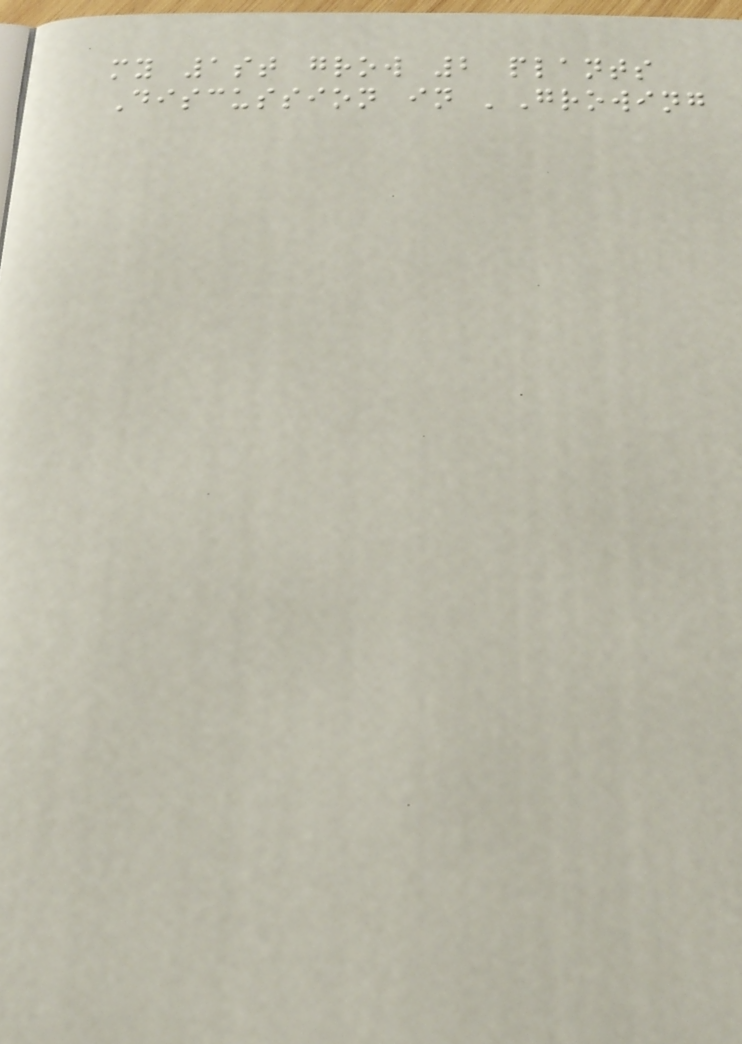my 1st grow 2 plants
Discussion in 'Growing
